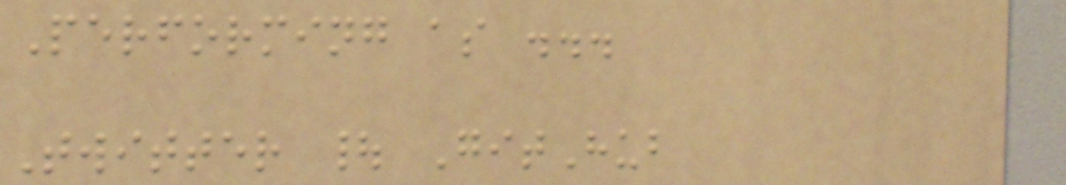Performing as ...
Twitter | GitHub
